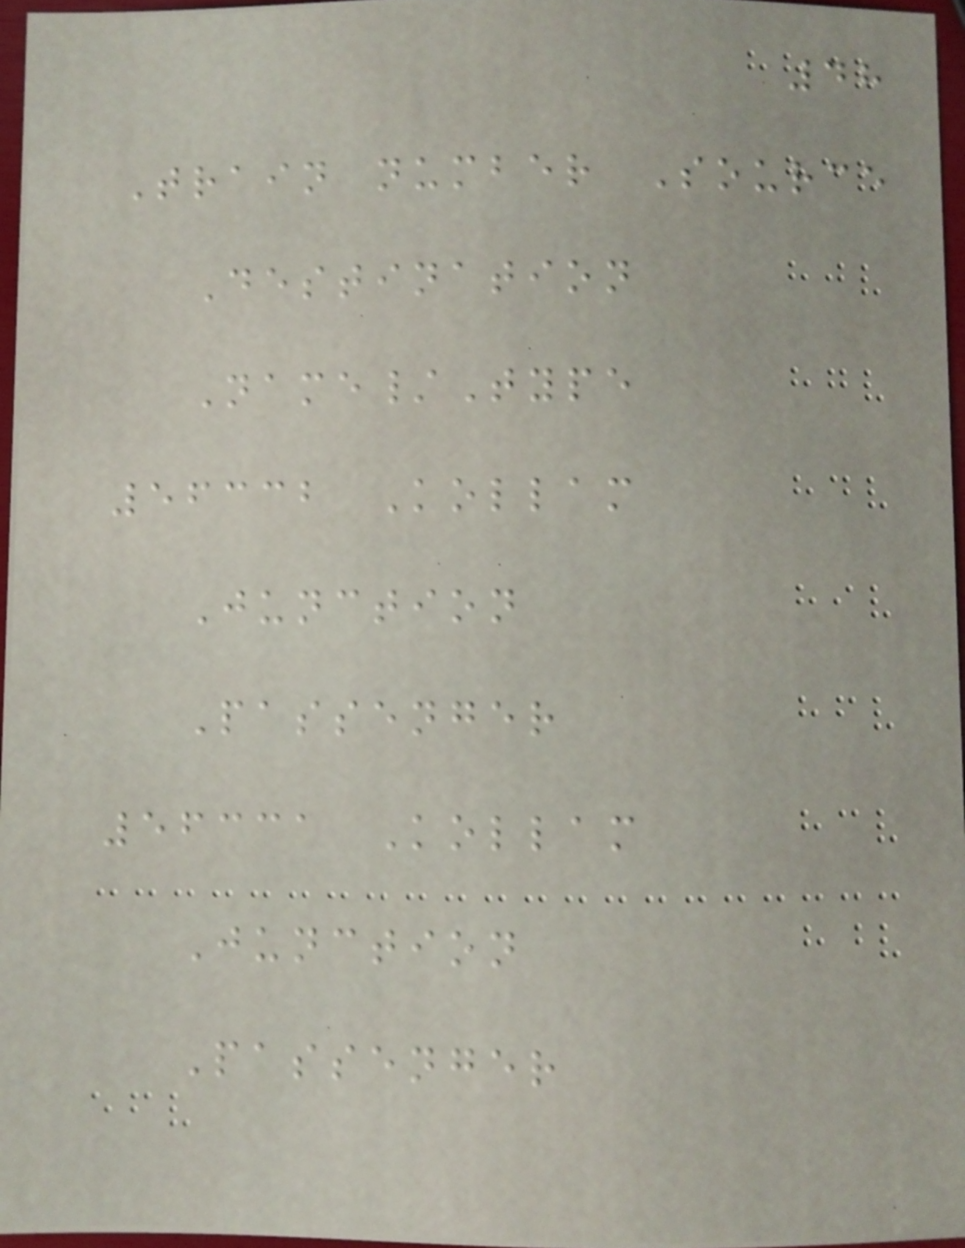48
Train number Source
Destination
Name/Type
56332 Kollam
Junction
Passenger
56331 Kollam
Junction
Passenger
